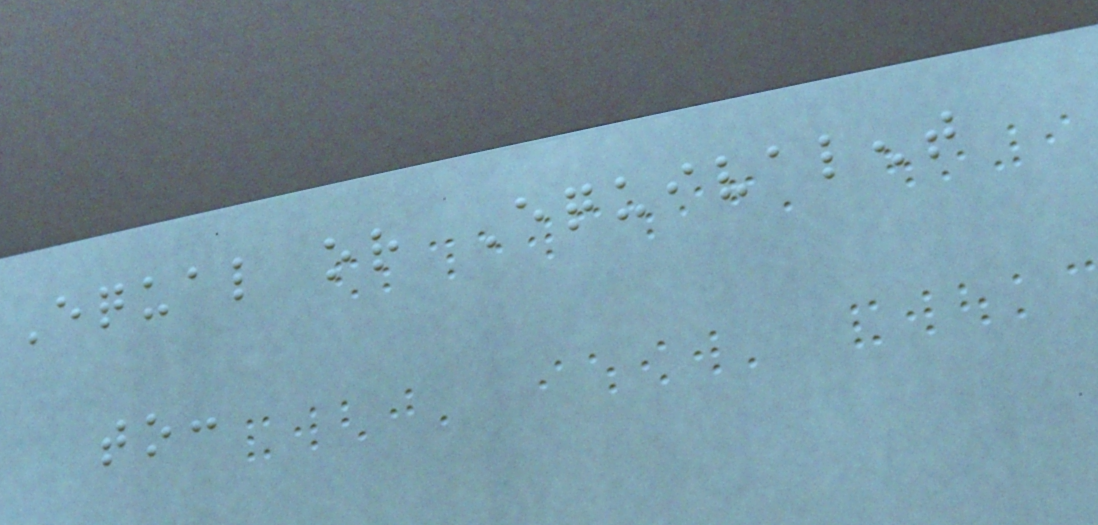Equal or Equivalent
to:
